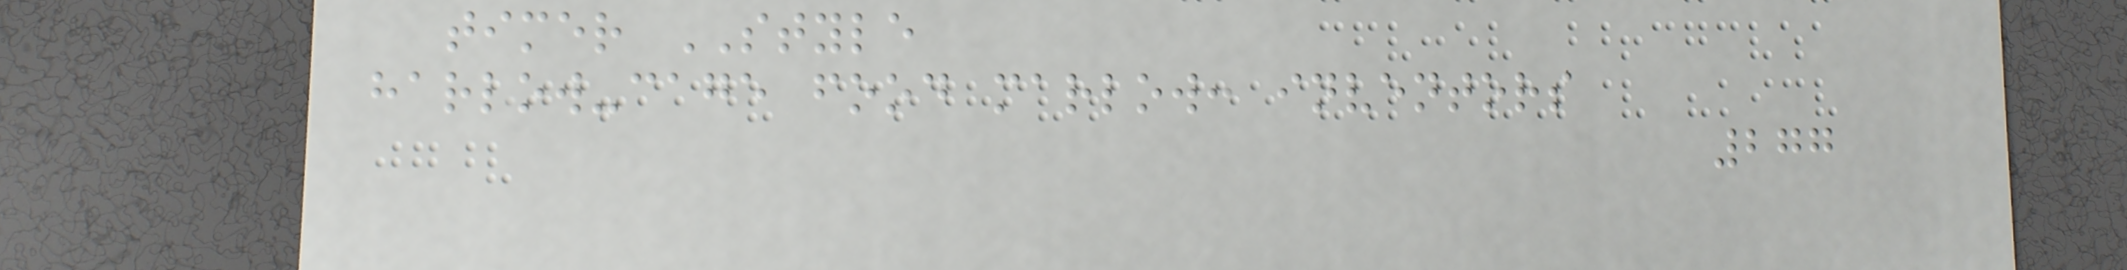timer STYLE
harlow-cage food marlow: inventors
277
